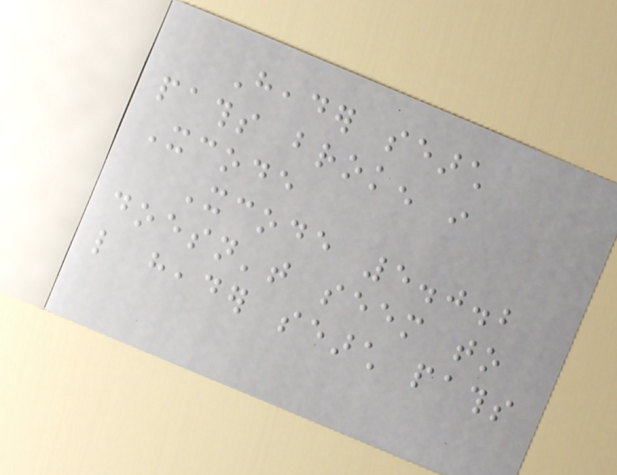Header search
paths broken in
Xcode
Xcode 5.0.2
doesn't seem to
like header search paths
